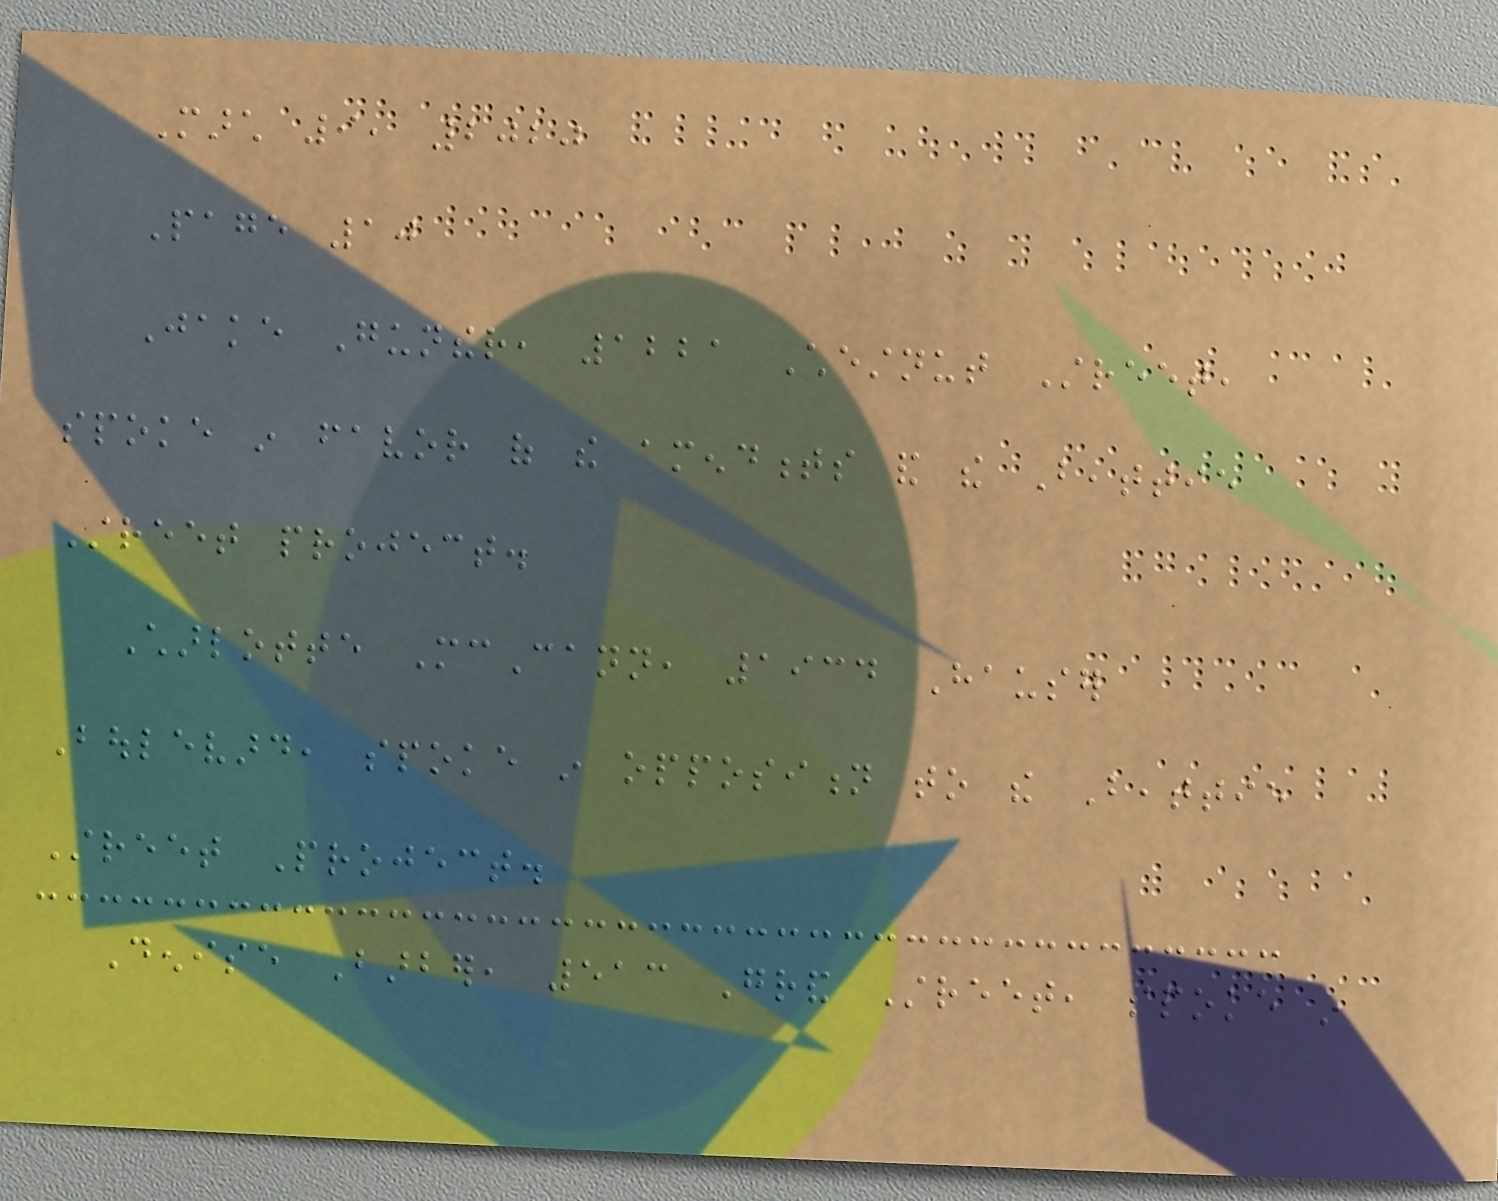March 9, 2020
Page 10
Jake Gunther, 1221 Chestnut Street,
spoke in favor of the amendments and the Beattie
Street project.
Charlotte McCann, 1934 Hauser
Boulevard, spoke in opposition to the Beattie
Street Project.
Denise Barber, 513 Grand Street, spoke in
